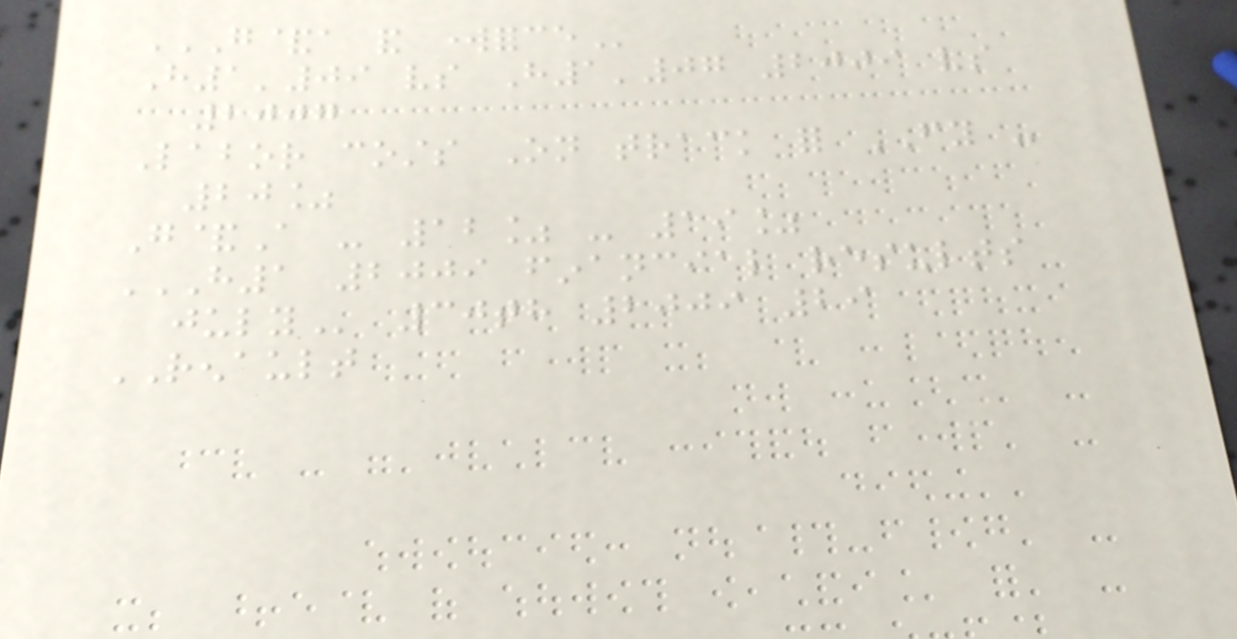G&A AND WORKFORCE
H1'09 vs H1'07 2009 vs
2007
Labor costs On track for FY -
20%
G&A - 12% - 19%
H1 2009 FINANCIAL RESULTS
JULY 30th 2009 29
RENAULT
